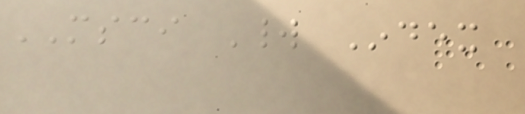MSCI World Index
